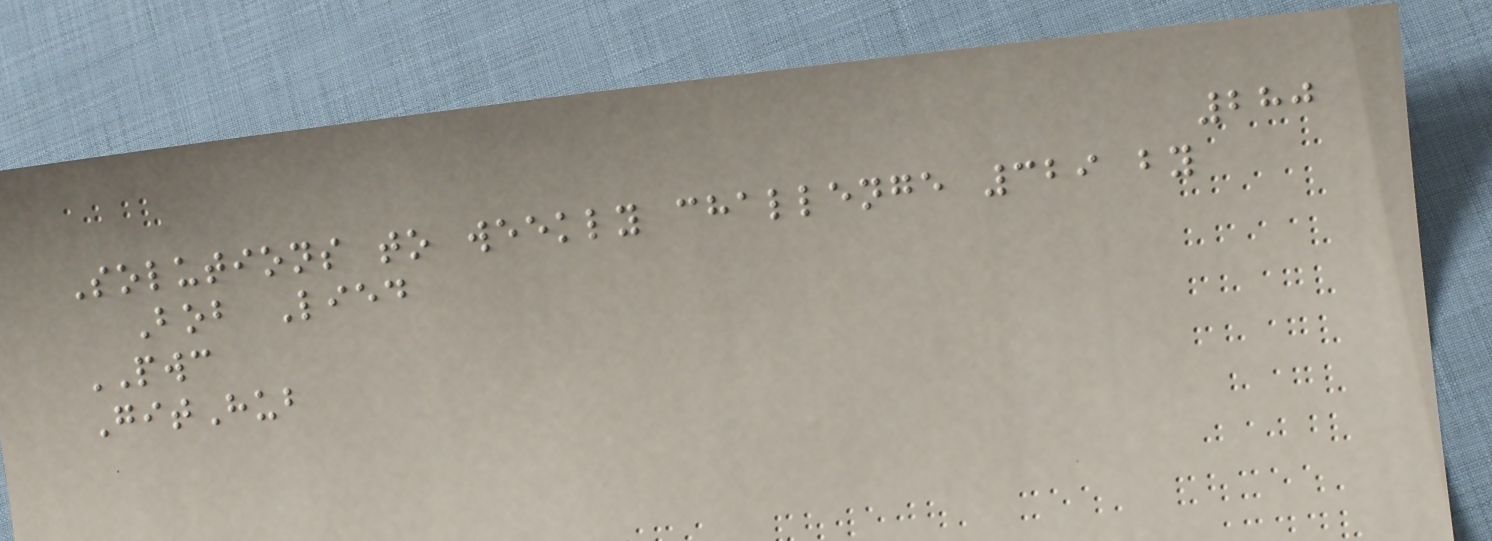280
Solutions to weekly challenge 329 by
Bob Lied
PWC
GitHub
